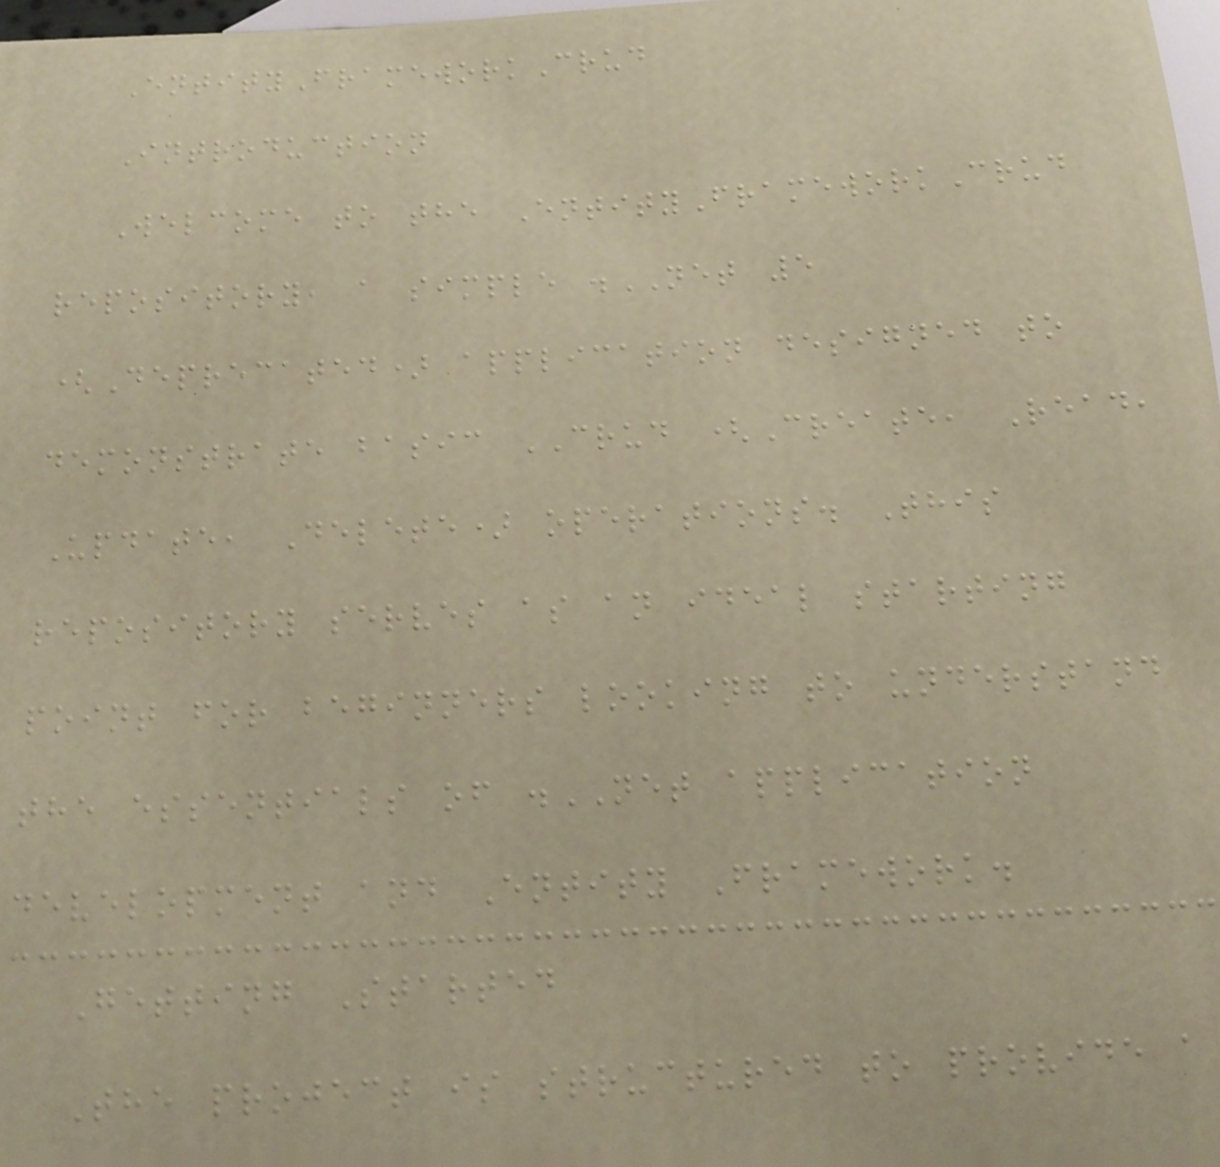EntityFrameworkCrud
Introduction
Welcome to the EntityFrameworkCrud
repository, a simple .NET 5
(Deprecated) application designed to
demonstrate basic CRUD (Create, Read,
Update, Delete) operations. This
repository serves as an ideal starting
point for beginners looking to understand
the essentials of .NET application
development and Entity Framework.
Getting Started
The project is structured to provide a
